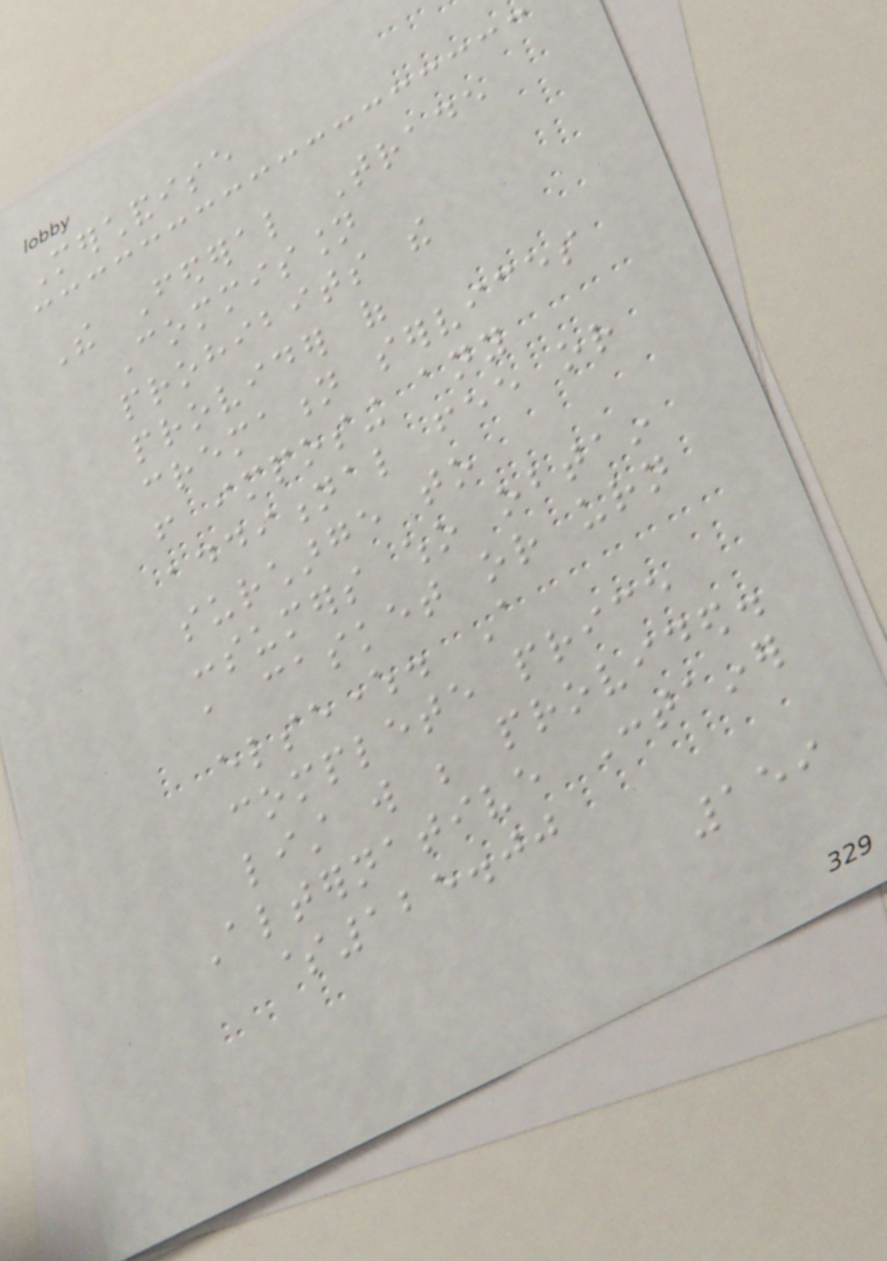Merchandise
The Federal Trade
Commission
prohibits the
provider of
cremation services
from imposing any
additional fee or
surcharge to
consumers who obtain
a casket or urn
elsewhere. A
complete price
list will be provided.
Alternative Container
$125.00
159
